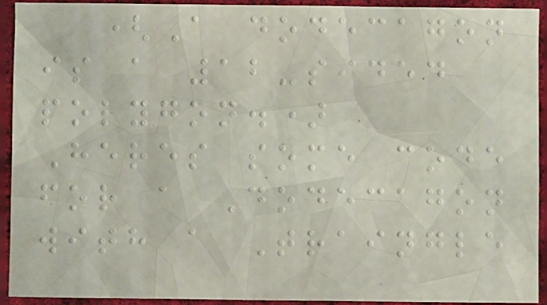(A dodecagon
is a 12-sided
polygon.)
Heres some code
for a Dodecagon
with a Traingle
